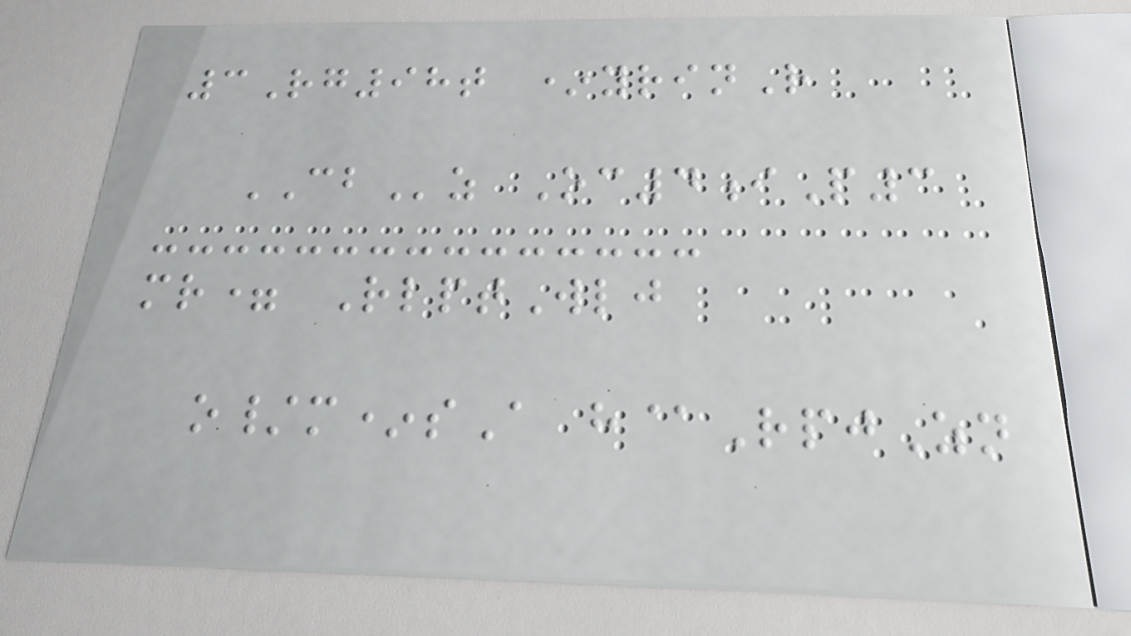3Rg98t *yrinR
CBz Oc4iP3
mr= RlptWlj
o/m*sA h@RpjZn
